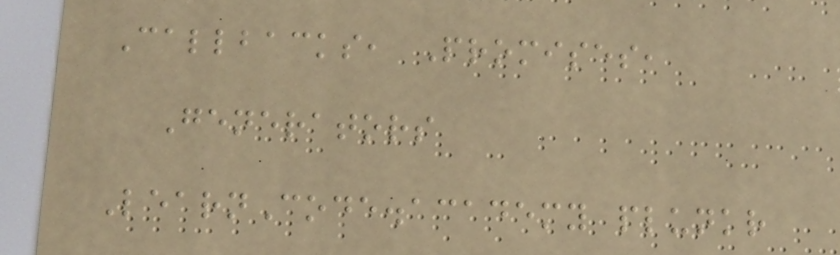Callbacks, Promises,
Generators
LearnCode.academy plunkr
